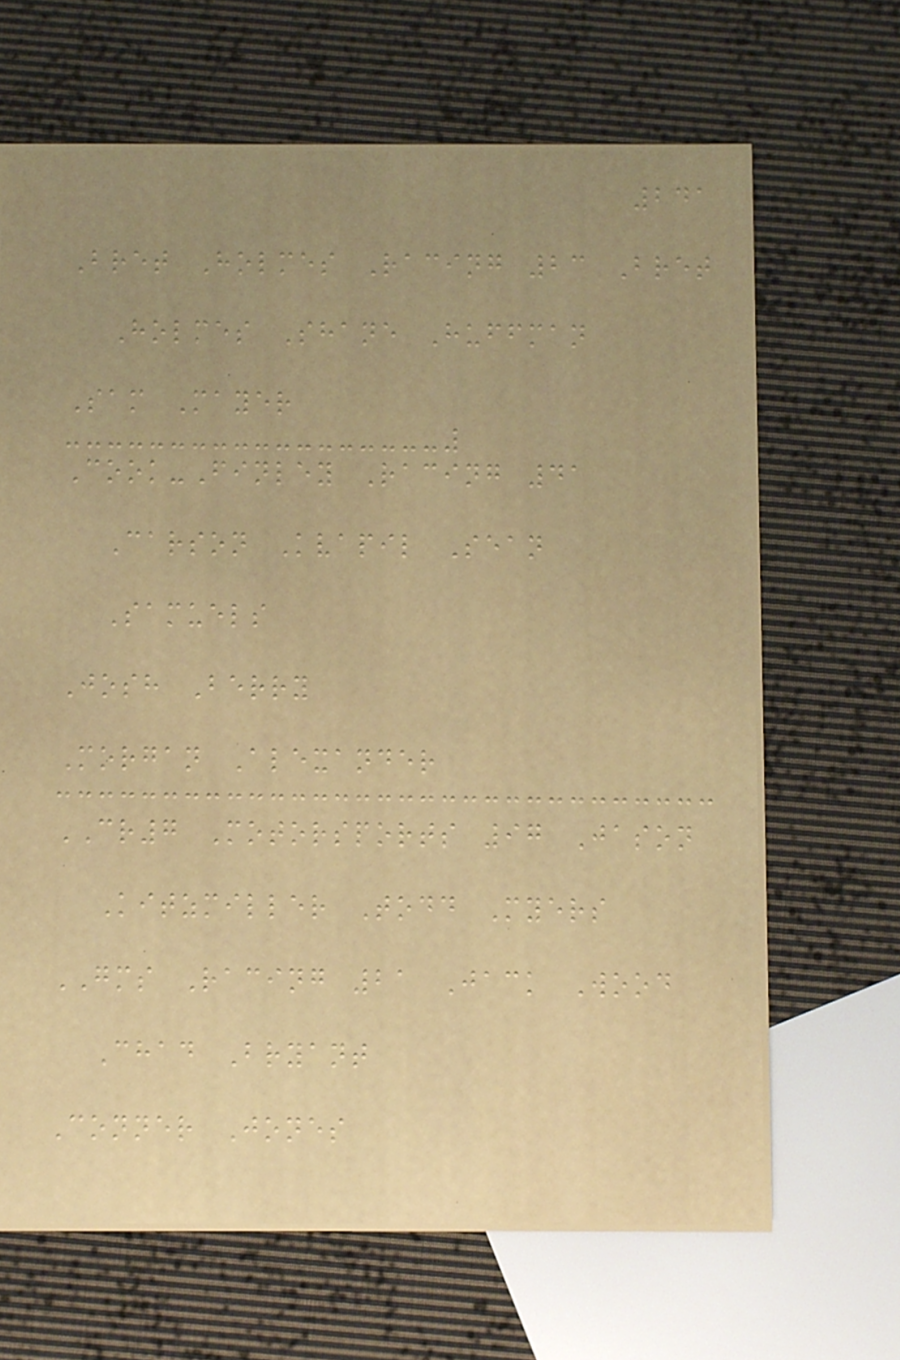241
Bret Holmes Racing 23 Bret
Holmes Shane Huffman
Sam Mayer
Cook-Finley Racing 41
Carson Kvapil Sean
Samuels
Josh Berry
Morgan Alexander
CR7 Motorsports 97 Jason
Kitzmiller Todd Myers
GMS Racing 21 Jack Wood
Chad Bryant
Conner Jones
